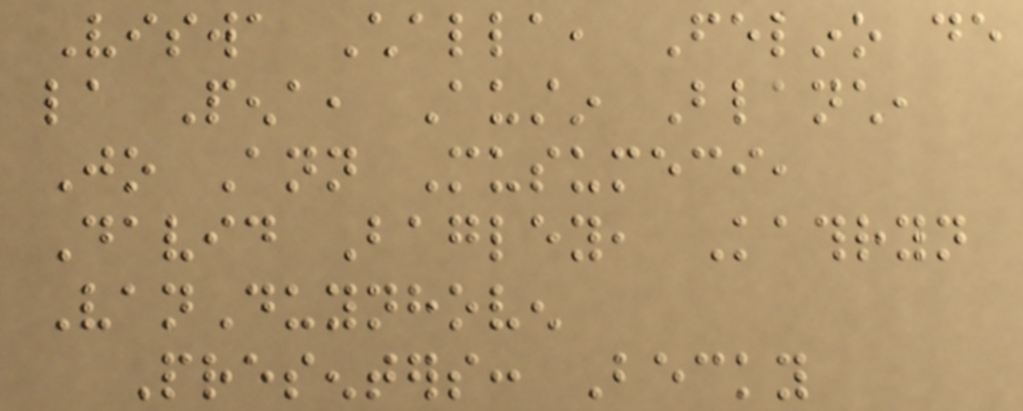Viswa Challa, Felino de
la Pena, Austin Blanch,
Jo Ann Musumeci,
David Bagley, Kathryn
VanDuynhoven
Presenters: Becky
